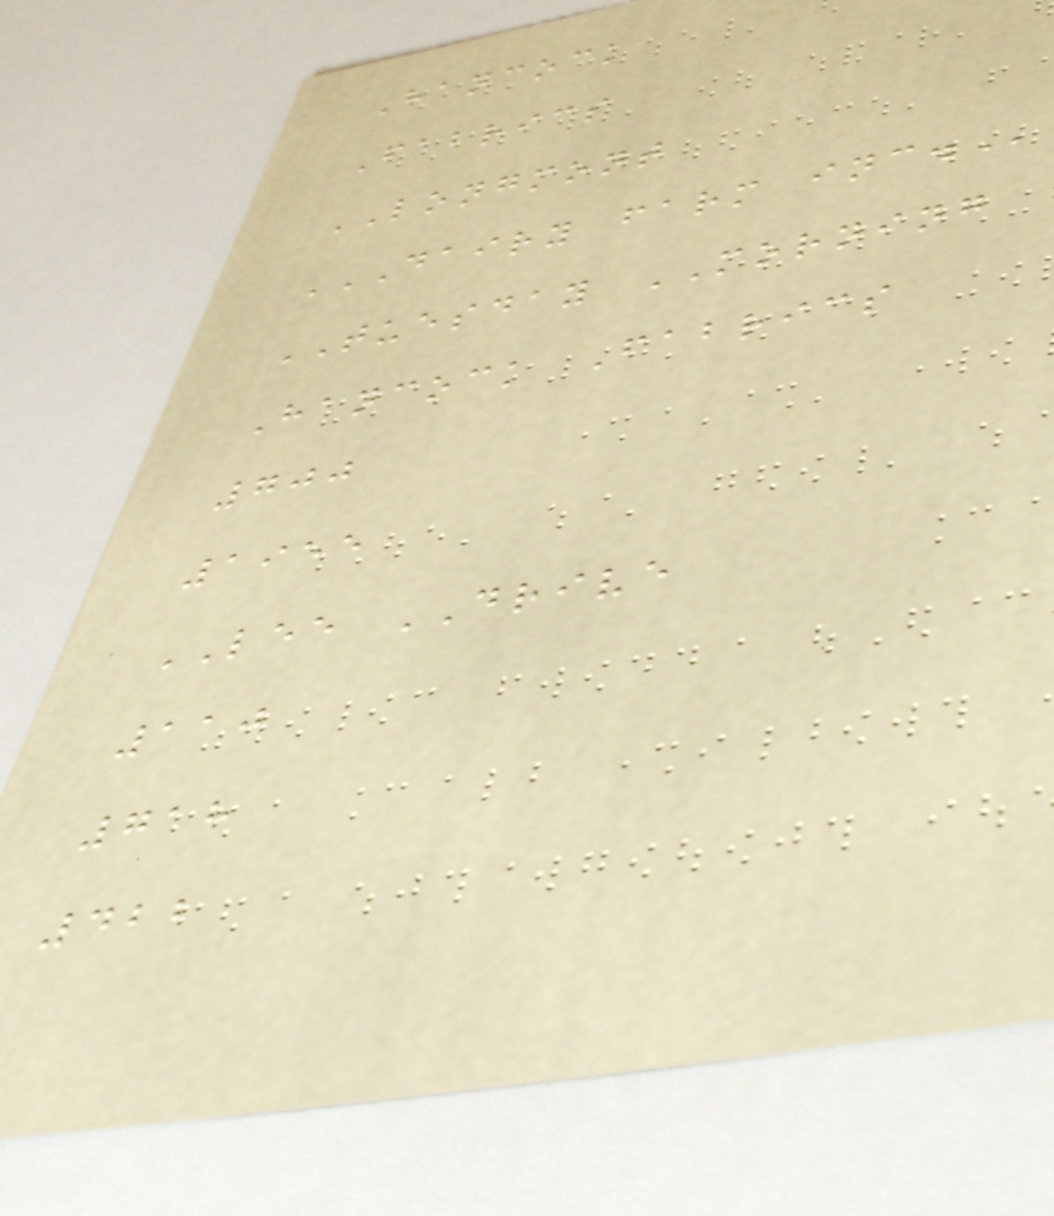Hancock
Fabrics
LONGMONT
DAIRY FARM INC.
TUESDAY MORNING
Hancock Fabrics
700
1955
LEE DRIVE
110
718
422
